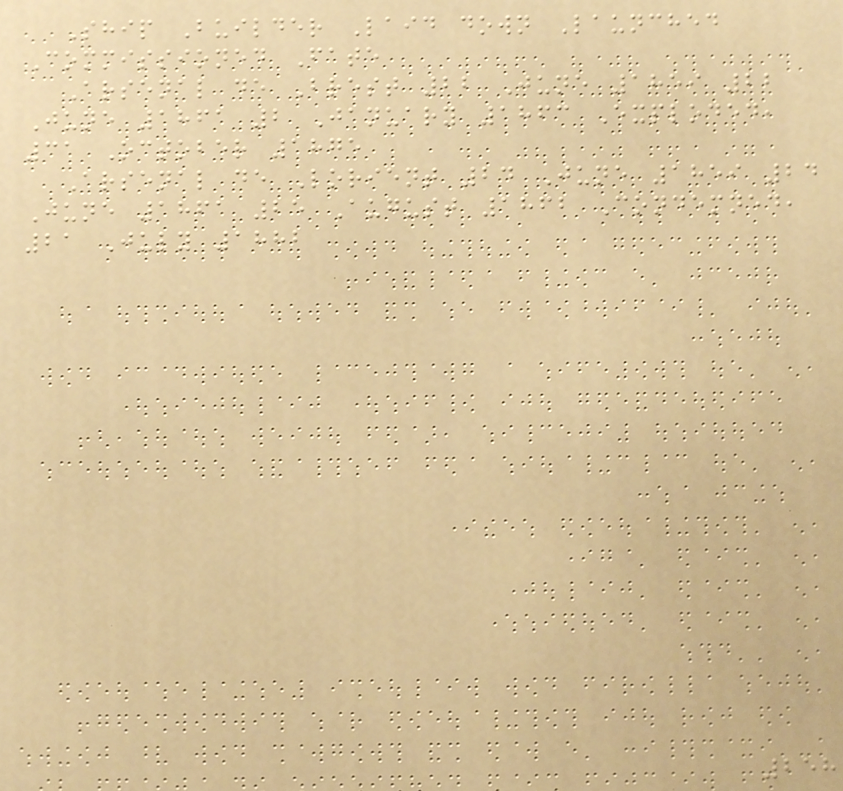Ship Builder Laid down Launched
Commissioned Fate
Arsenal de Brest 22 June 1859 22
June 1861 2 January 1863 Exploded,
31 October 1875
Arsenal de Lorient 24 June 1859 24
June 1861 25 August 1862 Condemned,
21 July 1882
258
